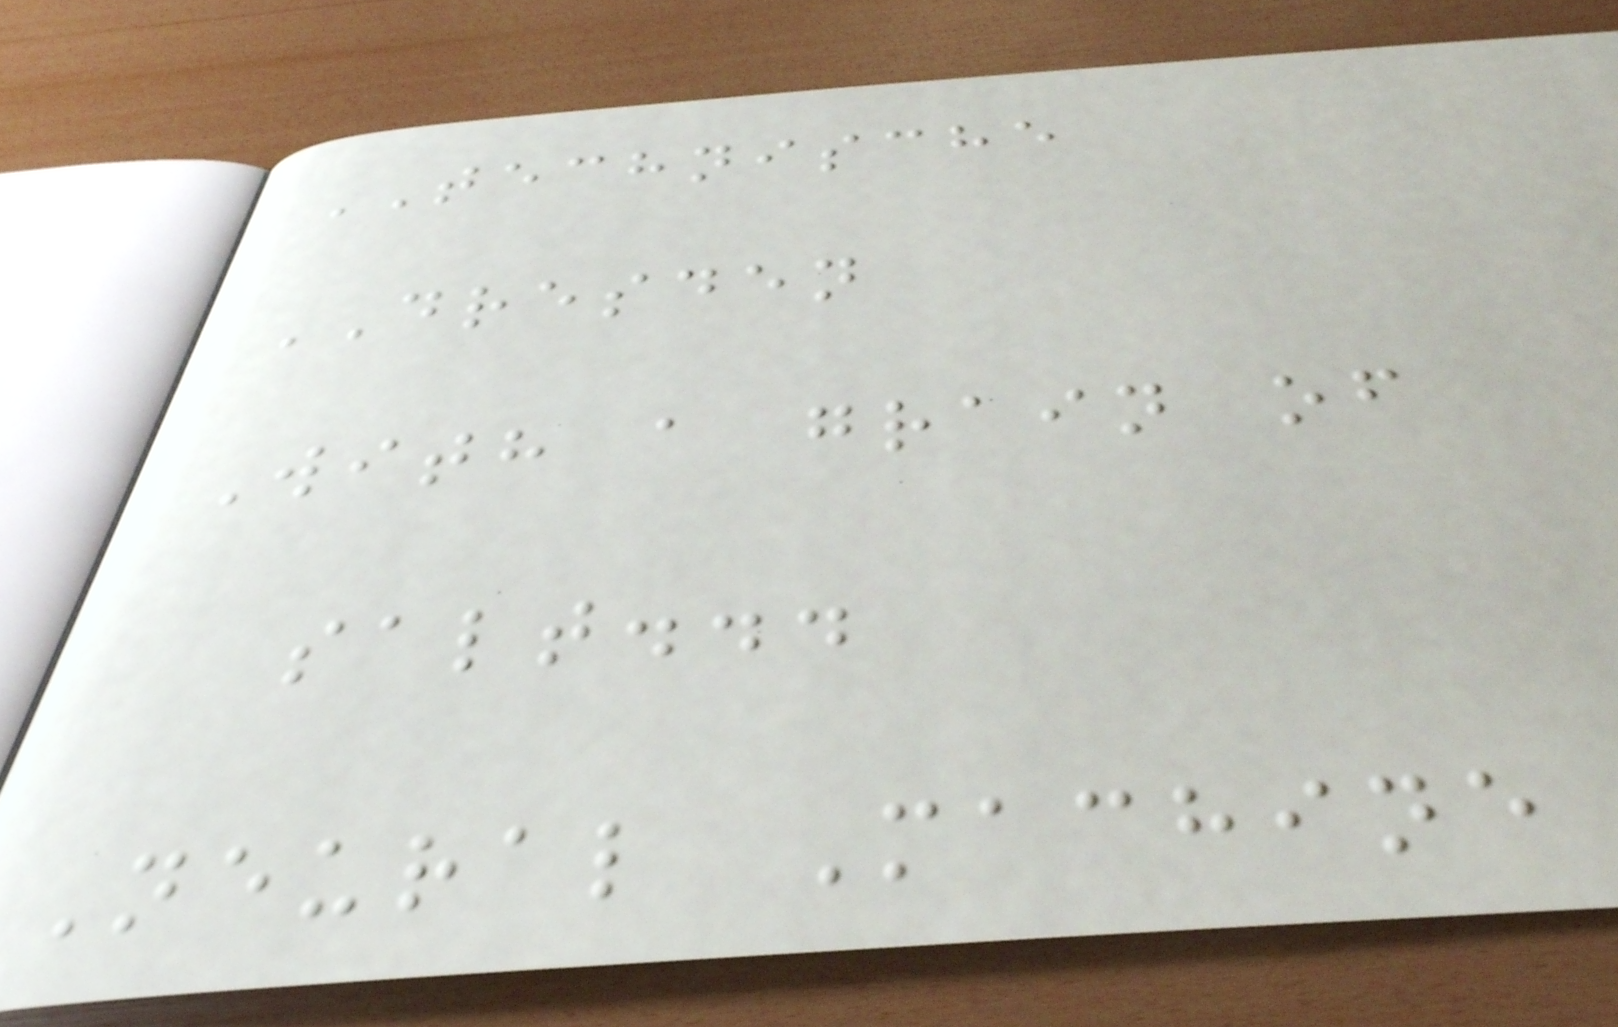TECHNISCHE
DRESDEN
With a grain of
salt...
Neural Machine
